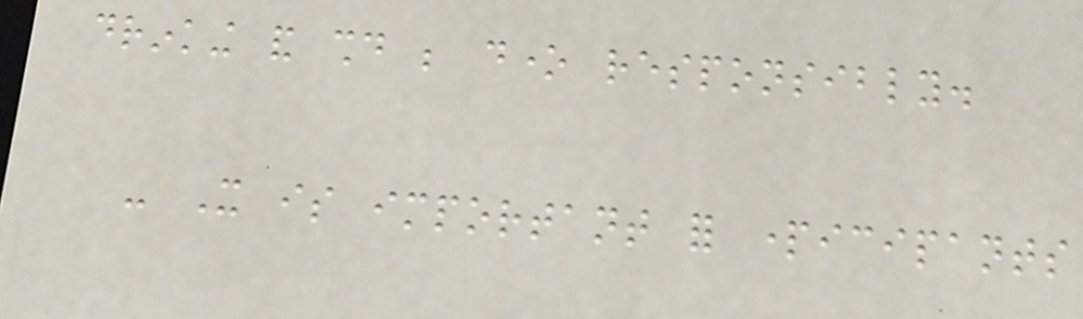drinking and should be done responsibly.
- It is important for participants
